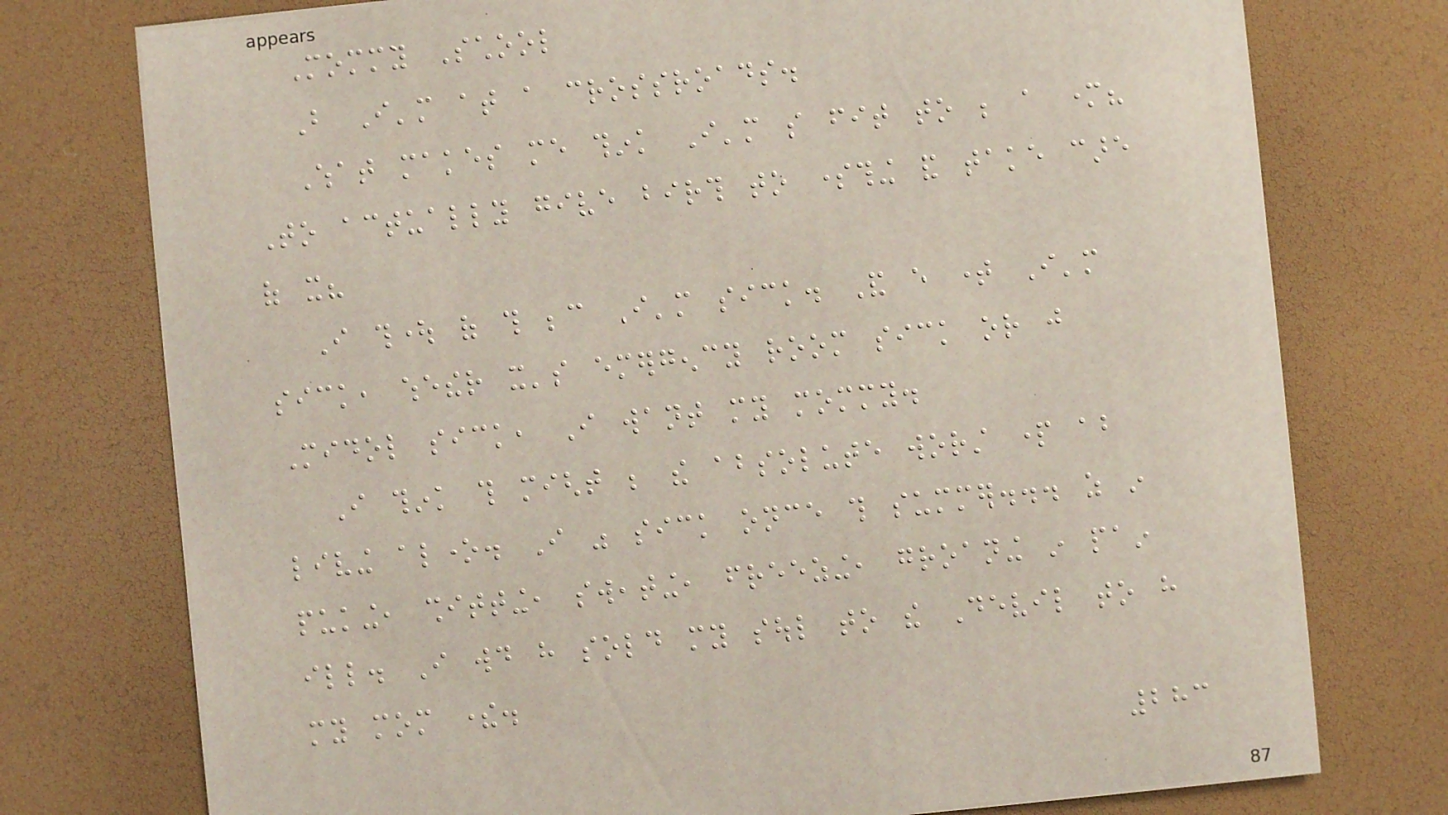Mommy School
But I'm at a crossroads.
What makes me think I'm so fit to be a mother?
To actually give birth to something and take care
of it?
I thought of this because I'm sick. And every time I'm
sick, whether it's emergency room sick or just
Midol sick, I want my mommy.
I think this might be the absolute worst part about
living alone. I was sick once this summer... as in
puking, shitting, sweating, freezing, groaning in pain
ill. I would have sold my soul to the Devil to have
my mom there.
283
